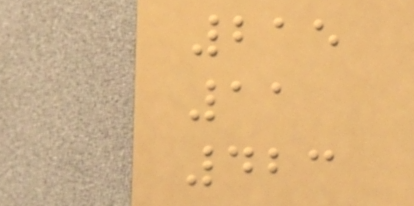215
11
423
